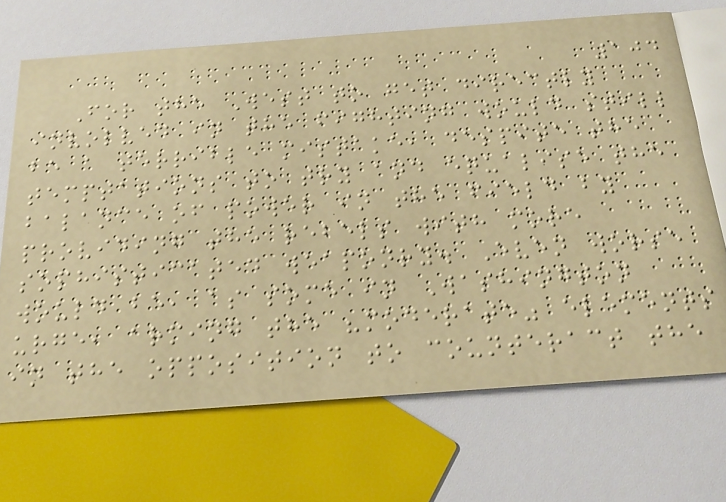104
For the West to get directly
involved in the fighting would still
be a terrible mistake, despite the
temptations to try and equalise the
balance of power in the field by
providing the rebels with more
sophisticated weaponry. Even worse
would be, as some in Washington
urge, arming the "moderate" elements
in the opposition to counteract the
